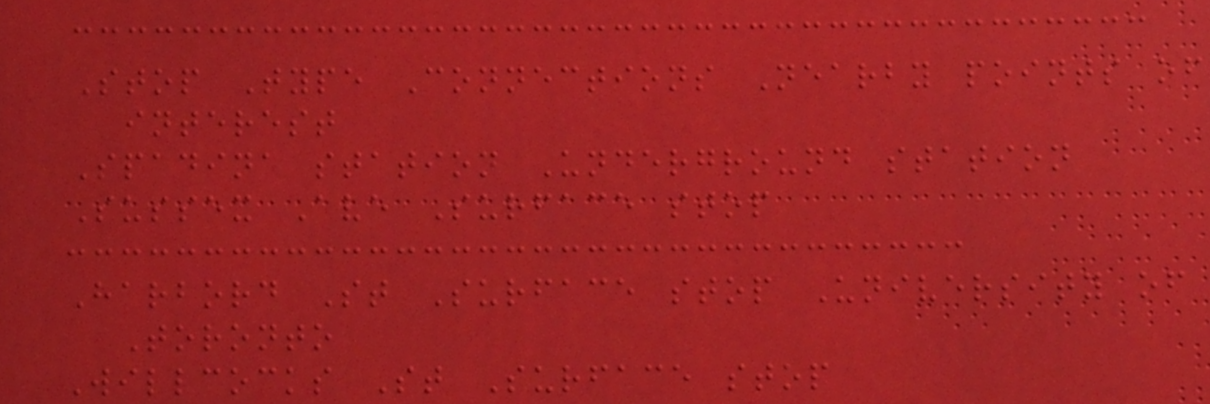Stop Type Connections Nearby points of
interest
Spadina station Underground station
Sussex Ave Surface stop
Harbord St Surface stop University of
Toronto
Willcocks St Surface stop
